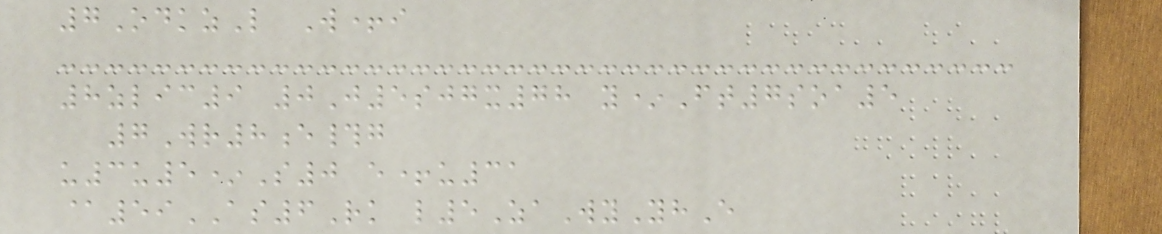7OdkzL W+i
8zlic9 0J5sjgx78 y*Ft7soa5
7Wr8e#g
u3u5*S0 e+u31
@59AS6Rk l5ZaWyYhE
